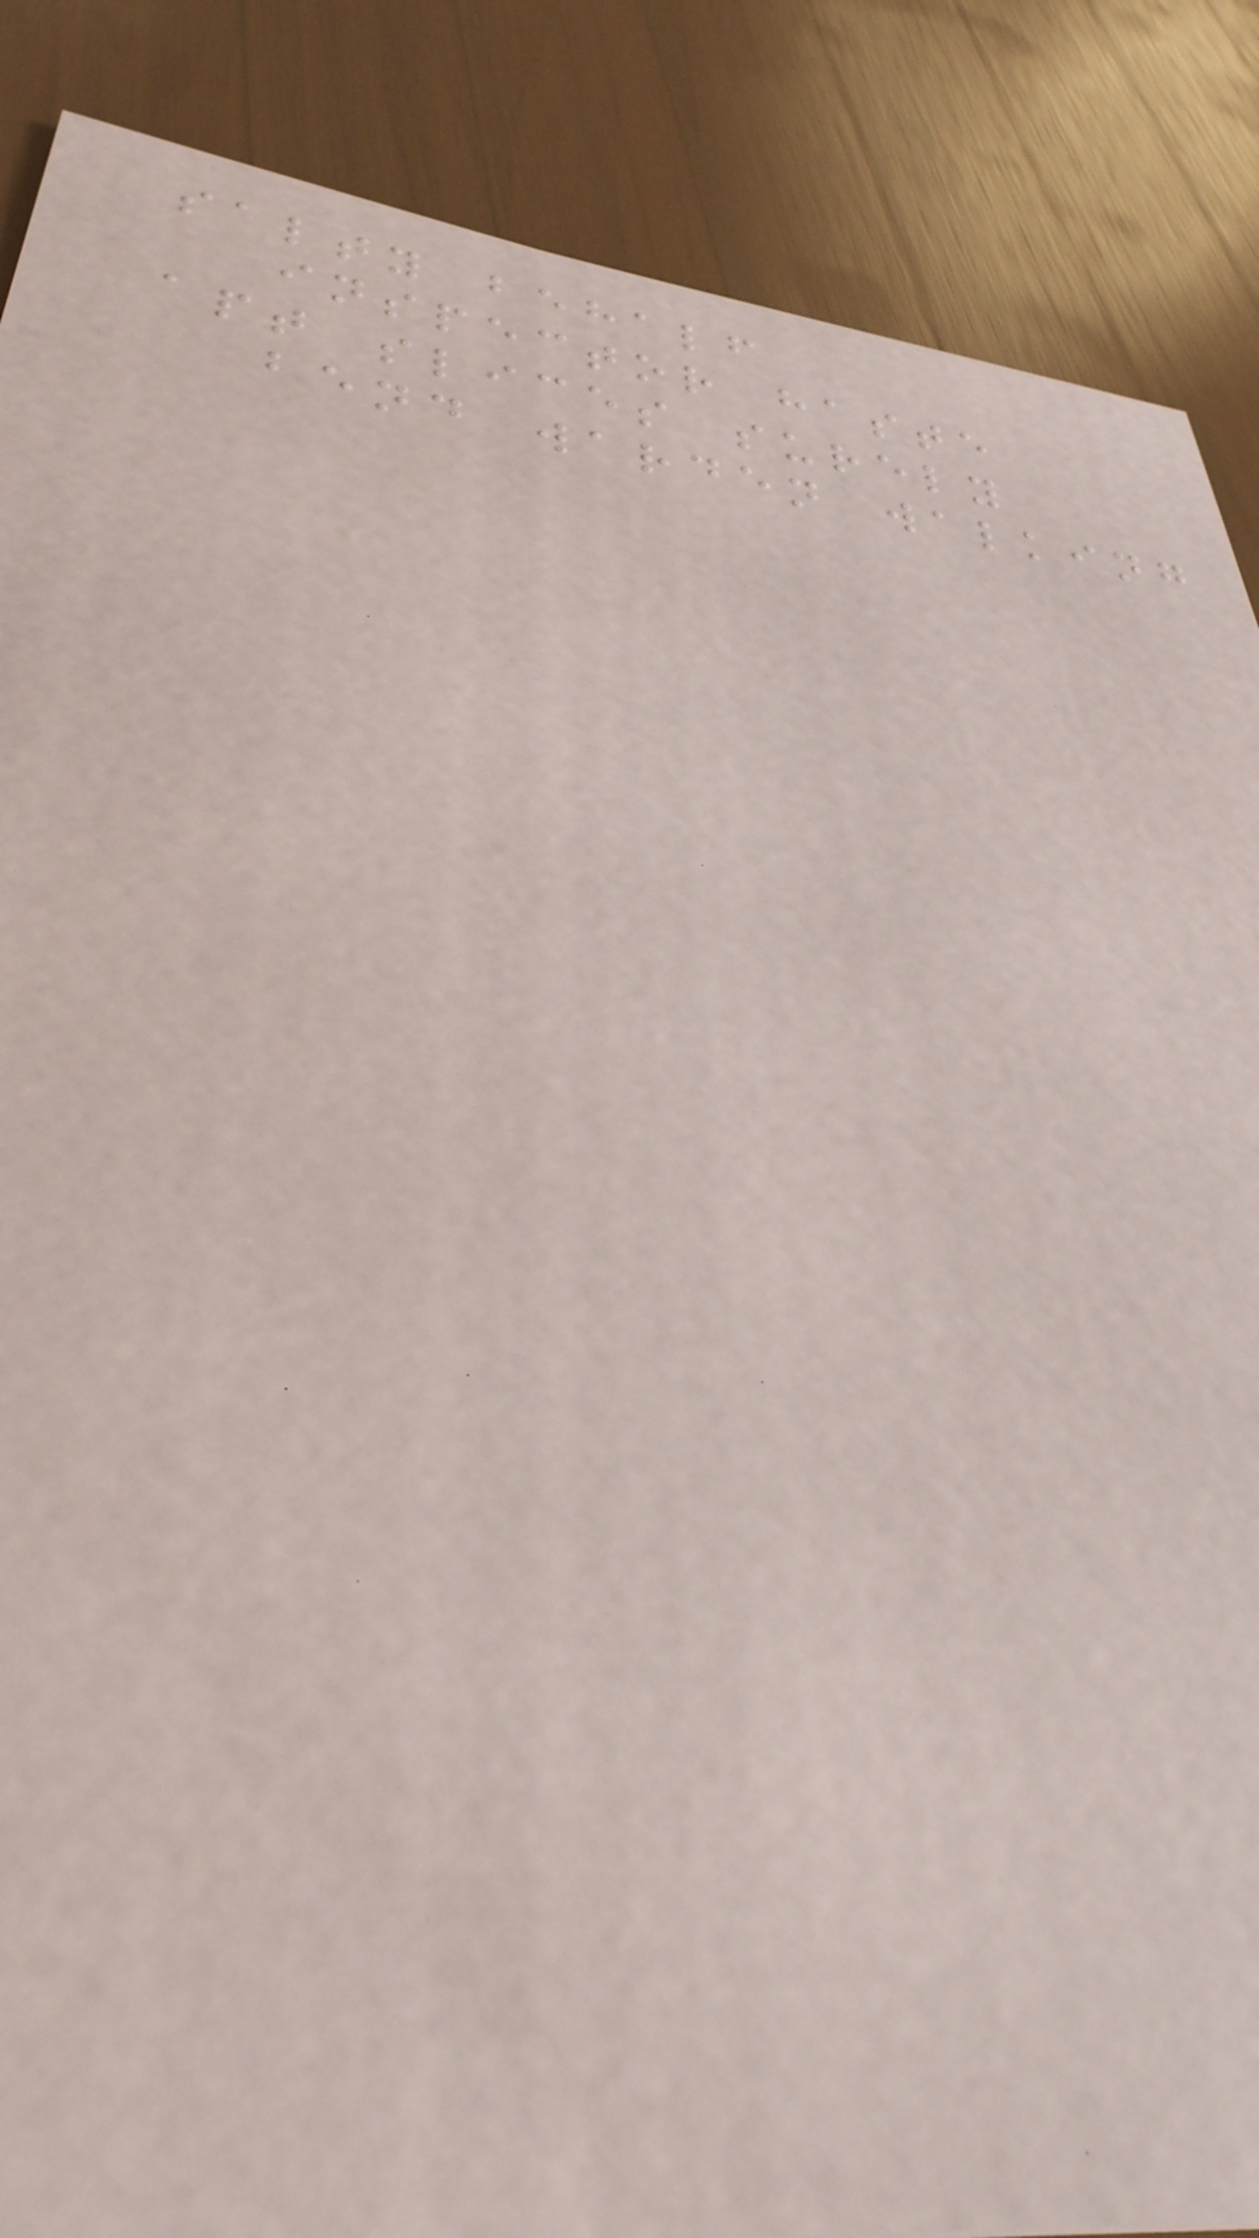salty behalf
inspector haste
apt slices surely
bend warden walking
